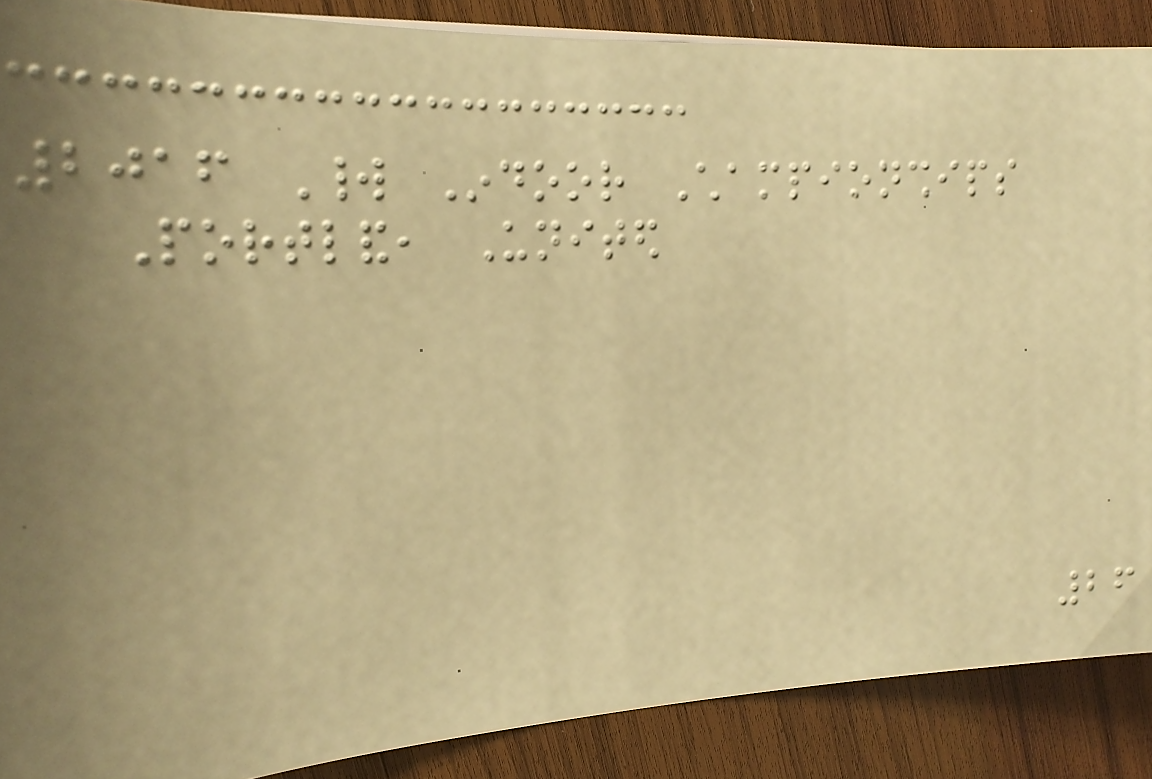2016 World Indoor Championships
Portland, United
26
